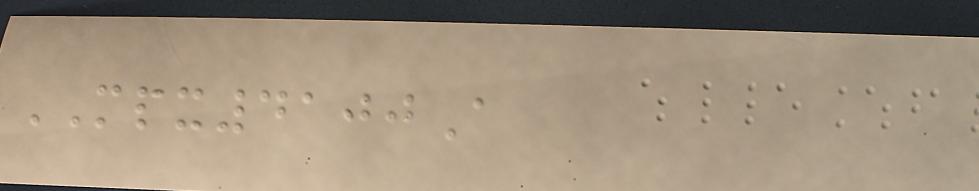MPX4100A
